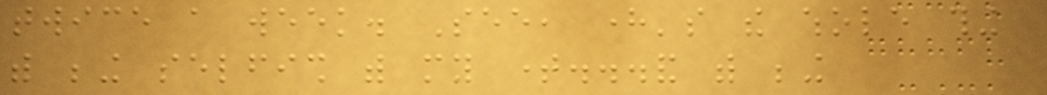twice a week. See, here's the whole thing
with being selfish with my time...and with being
